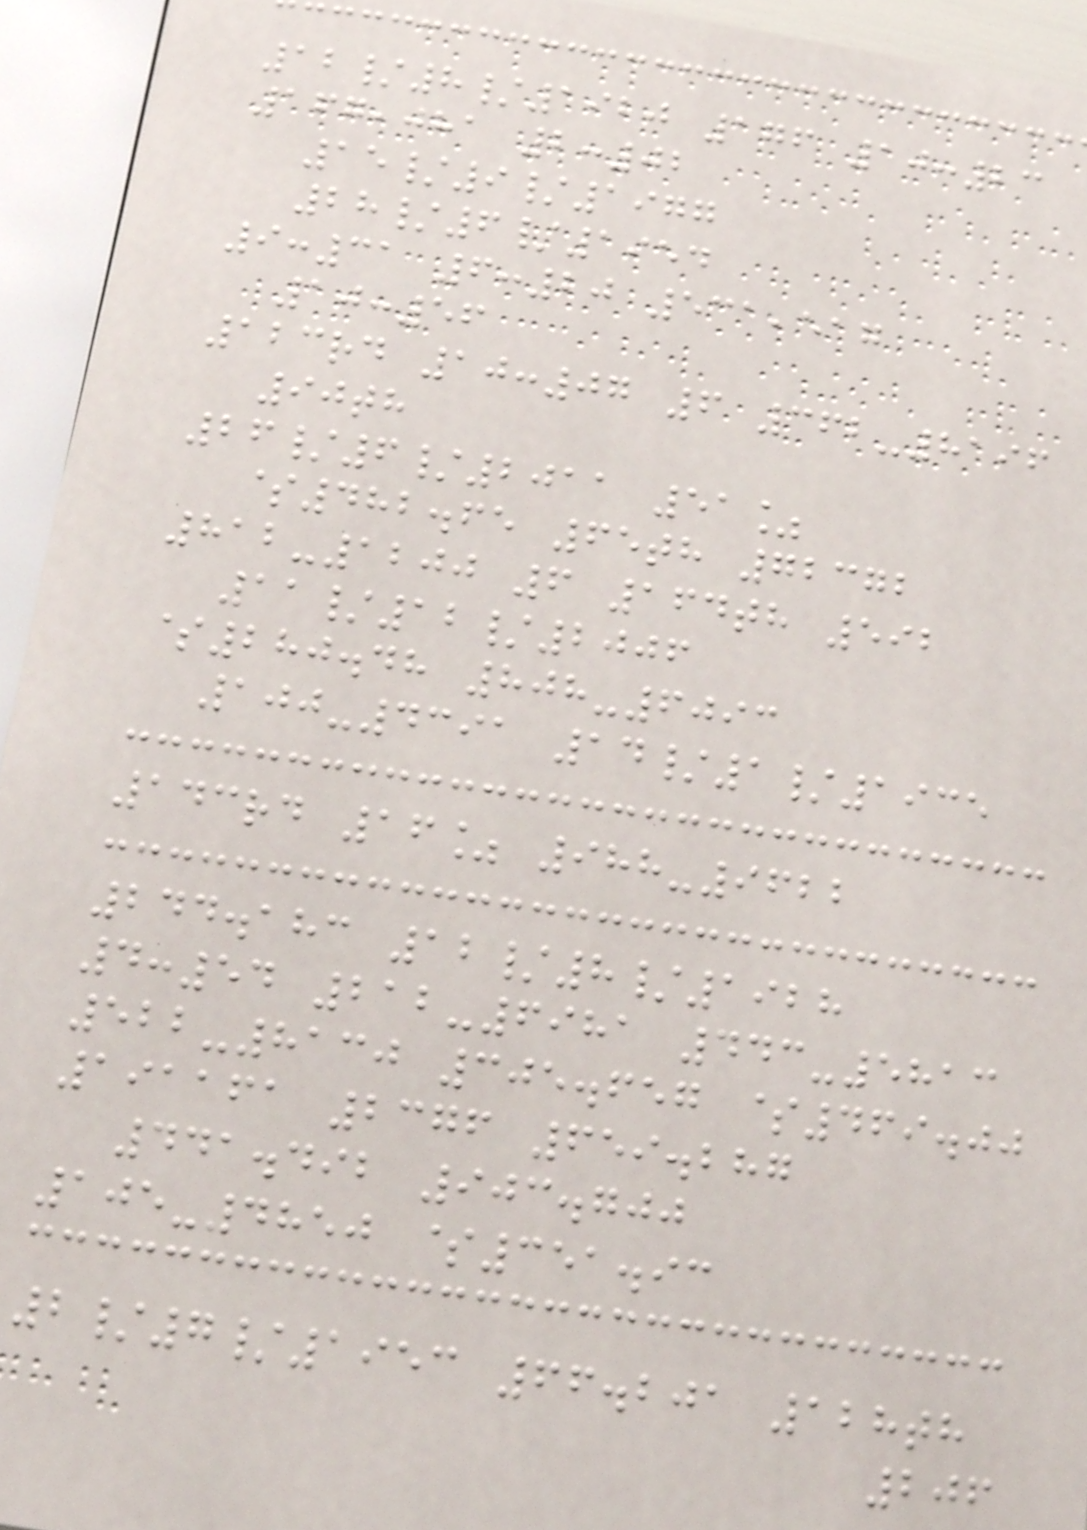12/8/1920 176 10:23
167,081 2:02
15/9/1977
28/6/1954
9:31 6:20 531,517
10:56
123rd 10:07 6 362-8196
90th
26/6/2011 51%
$482.65 65th 72372
812-1200 6 164th 592
11/12/2006
$280.48 808-6093
100-4391 14/1/1935
143rd 16% 988-9622
244.183 12/8/1928
4:54 212-6981 443-5813
522-8130 305.657 $469.00
191161 2376 659.287
441.492 903.700
105-4850 $351.93
2/7/1953 66.201 128th
206
